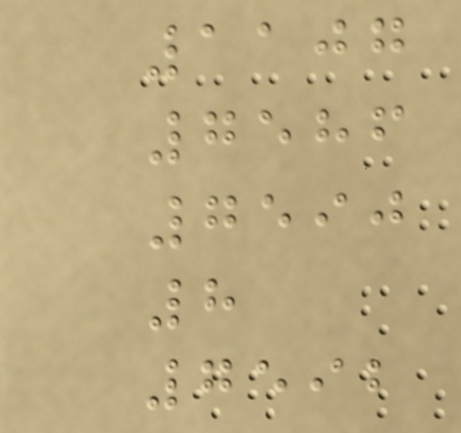1107
7586
7590
8
7592
